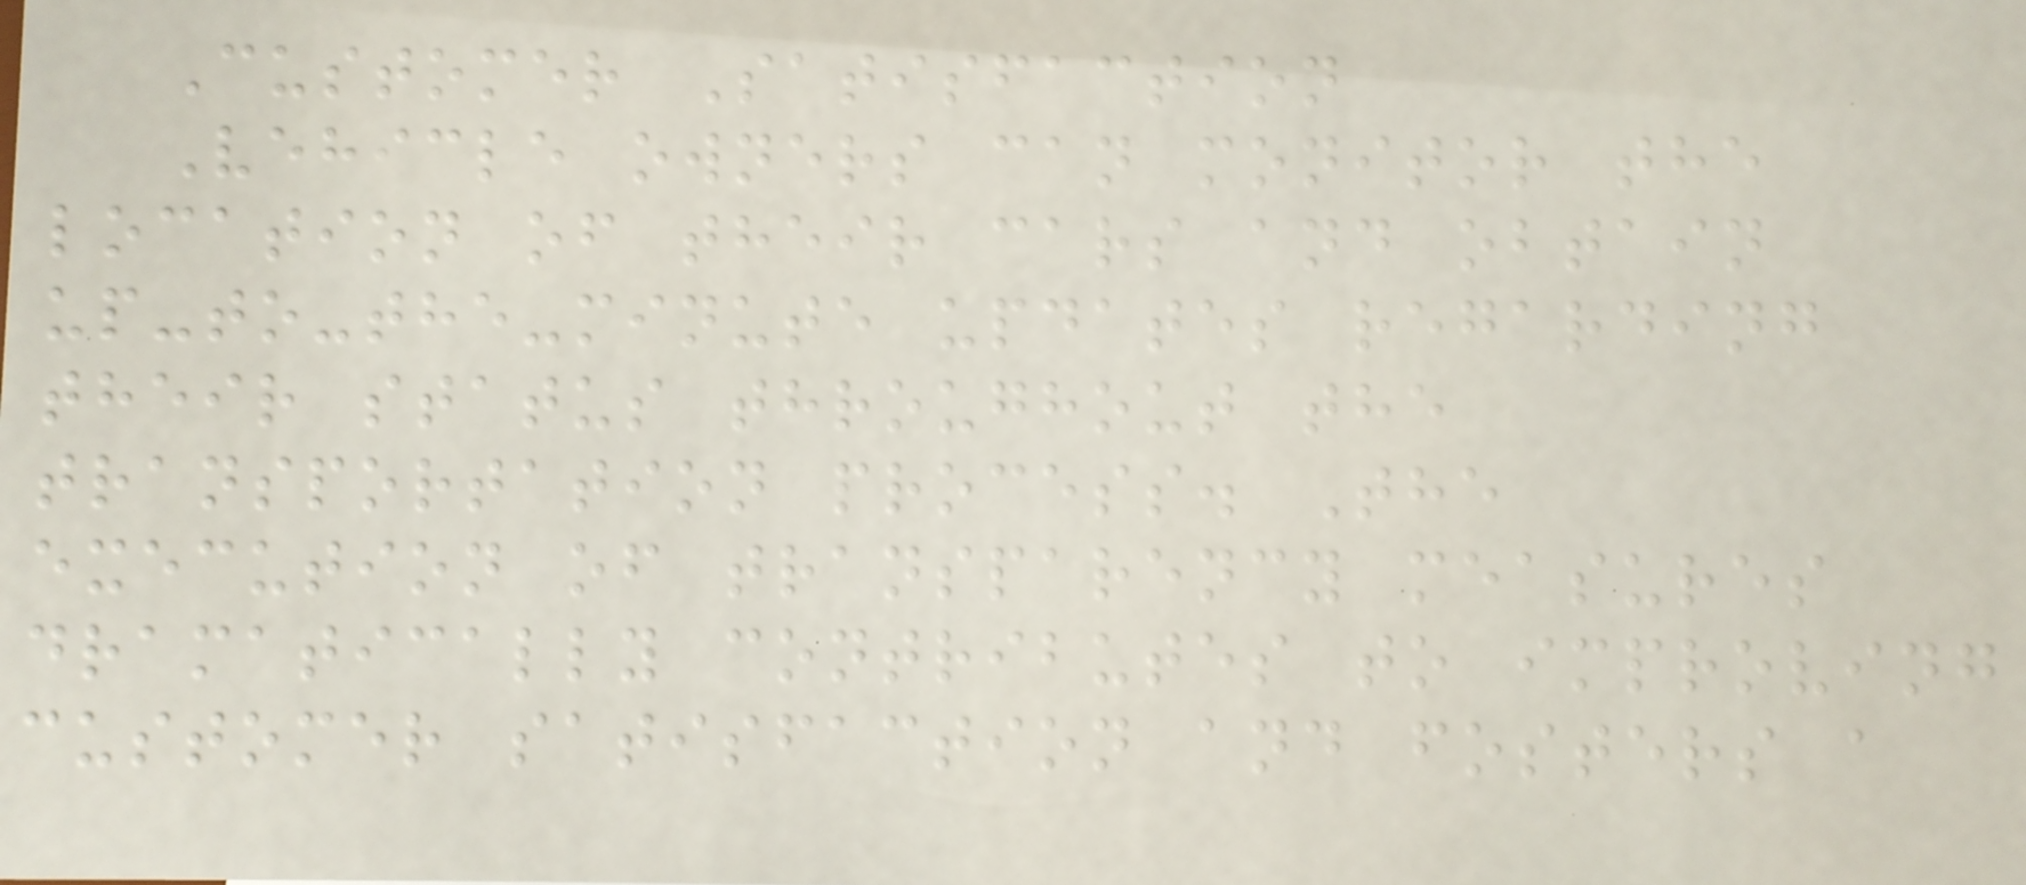Customer Satisfaction
Vehicle owners can monitor the
location of their cars and obtain
up-to-the-minute updates regarding
their status throughout the
transportation process. The
execution of transparency measures
dramatically contributes to improving
customer satisfaction and fosters a
